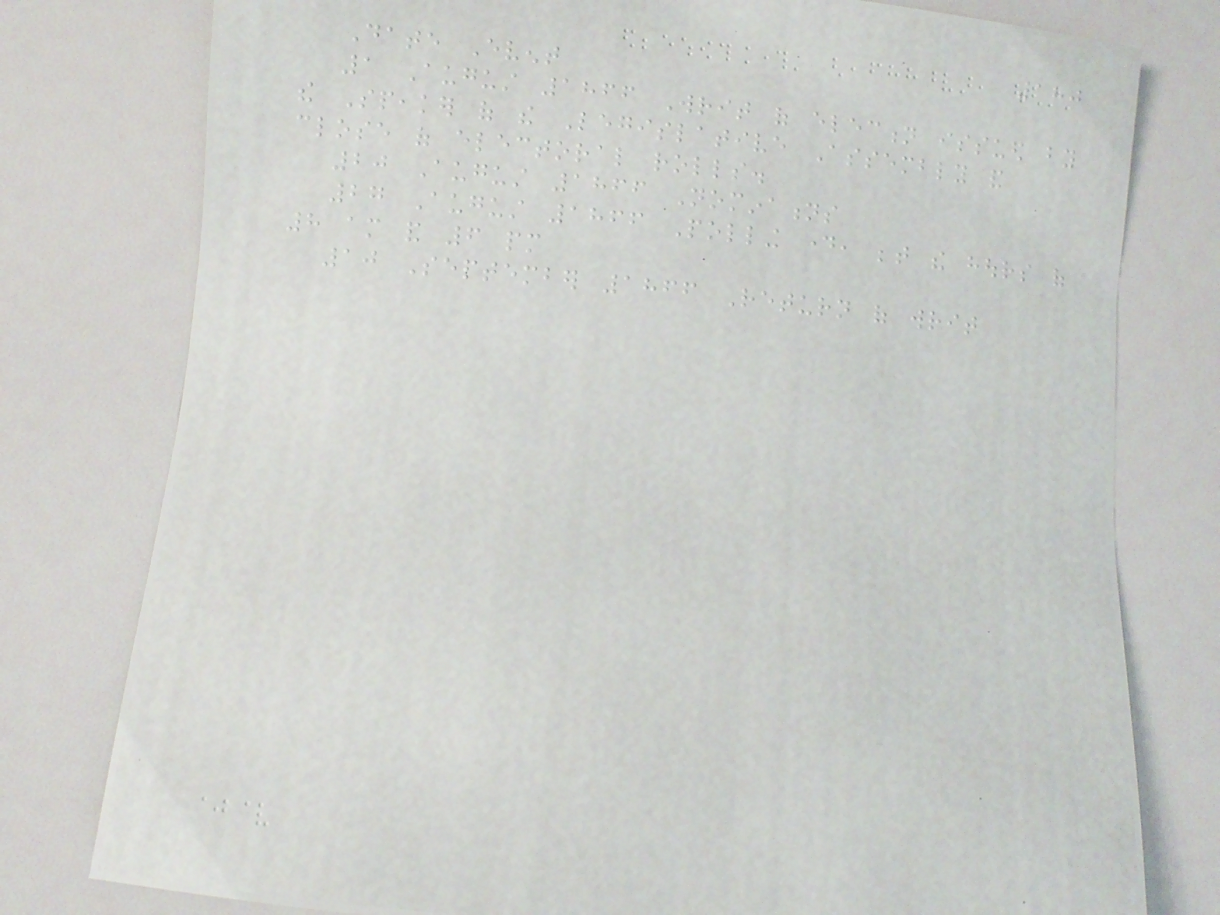180
Date Event
1 August 1866 Writ of election issued by
the Speaker of the Legislative Assembly and
close of electoral rolls.
20 August 1866 Nominations
27 August 1866 Polling day, between the hours of
8 am and 6 pm
10 September 1866 Return of writ
